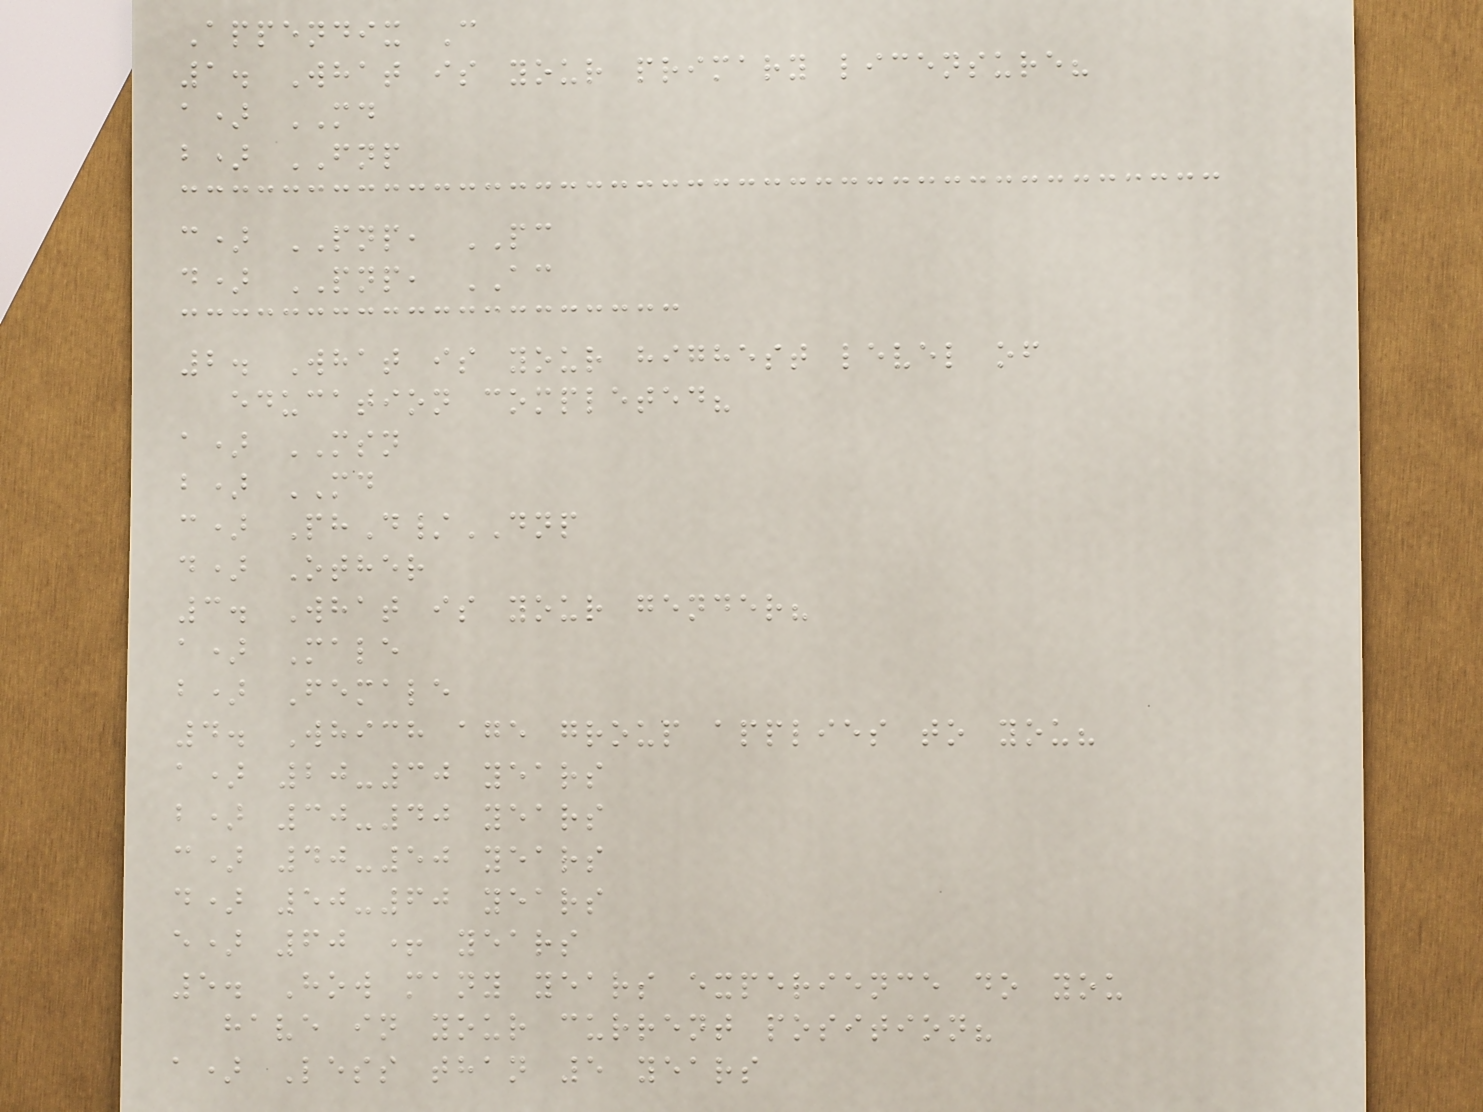Appendix C
1. What is your primary licensure?
a) MD
b) FNP
c) PNP, PC
d) PNP, AC
2. What is your highest level of
education completed?
a) MSN
b) MD
c) PhD/DNP
d) Other
3. What is your gender?
a) Male
b) Female
4. Which age group applies to you?
a) 20-30 years
b) 30-40 years
c) 40-50 years
d) 50-60 years
e) 60 + years
5. How many years experience do you
have in your current position?
a) Less than 5 years
